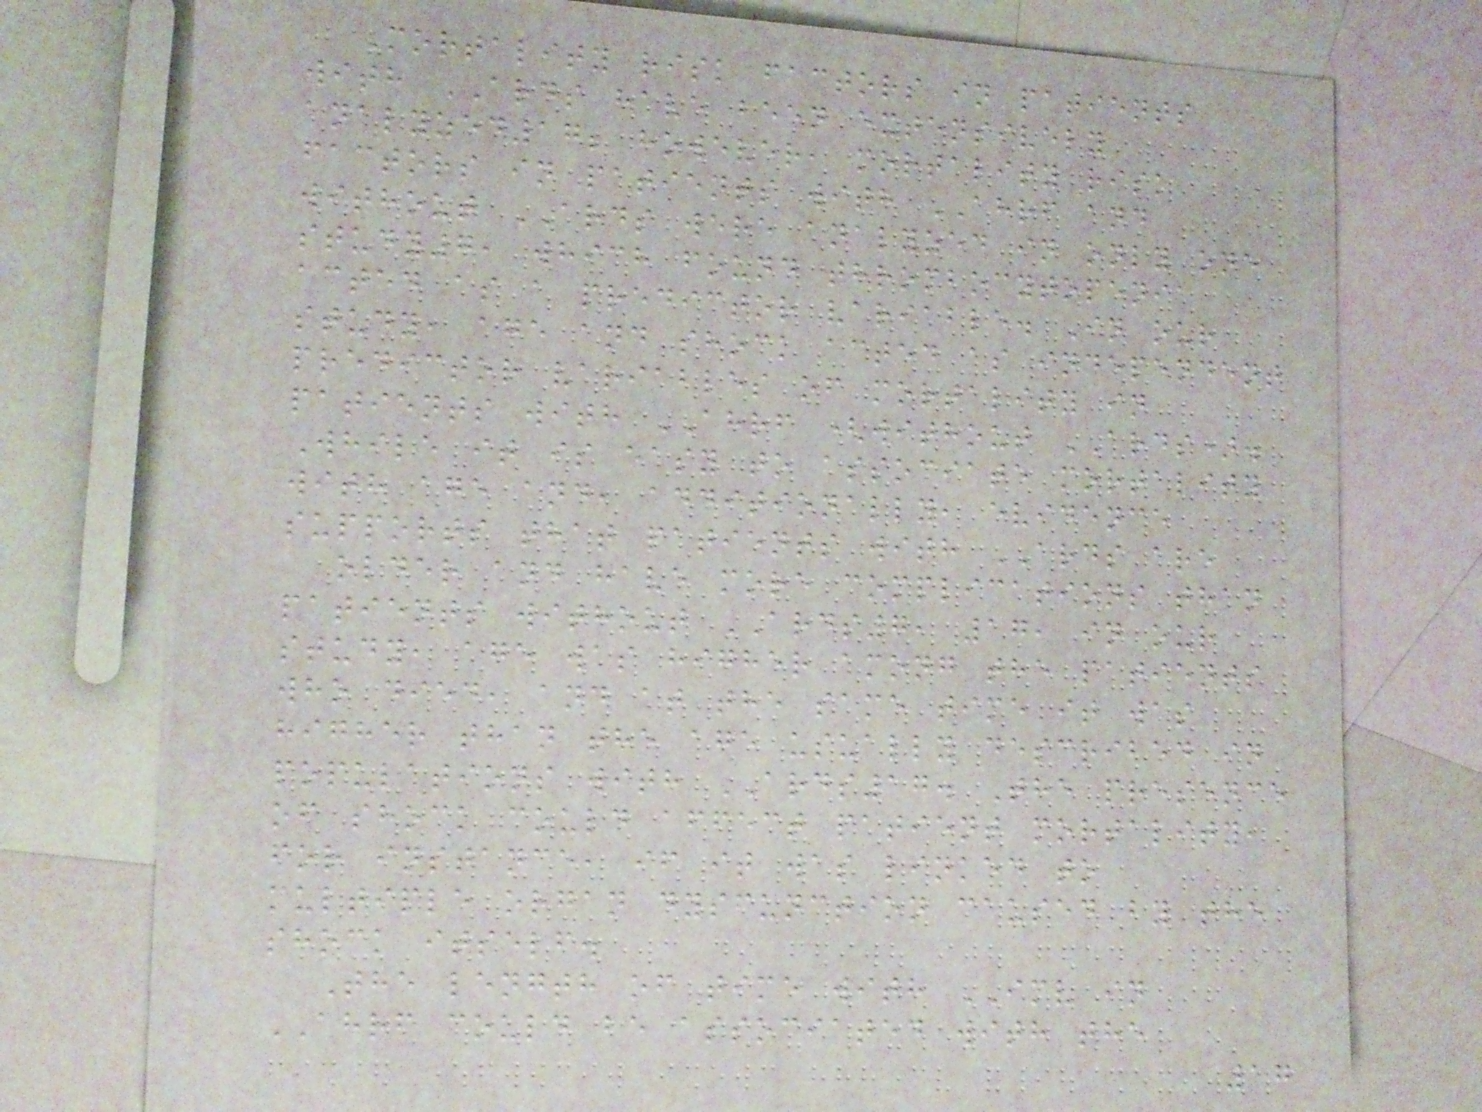Mortality risk factors in patients
with ARDS have been extensively
analyzed17; however, mortality risk
factors in patients with AHRF and
without ARDS were analyzed in only one
study7, which found thrombocytopenia
acted as a predictor variable. In our
study, age and shock acted as independent
predictor variables of mortality in
patients with AHRF (without ARDS).
While it is easy to associate mortality
with age and, additionally, evidence
supports that patients with ARDS are
older and have more complications than
patients without ARDS7, 17, in our
study, age was higher among the patients
who died, and at the same time it was
higher than the age usually described in
populations with ARDS17. The presence
of shock could affect patient mortality,
for instance, if it was linked to
multiple organ dysfunction caused by the
shock itself.
The length of time with IMV in
AHRF could be associated with the
17
